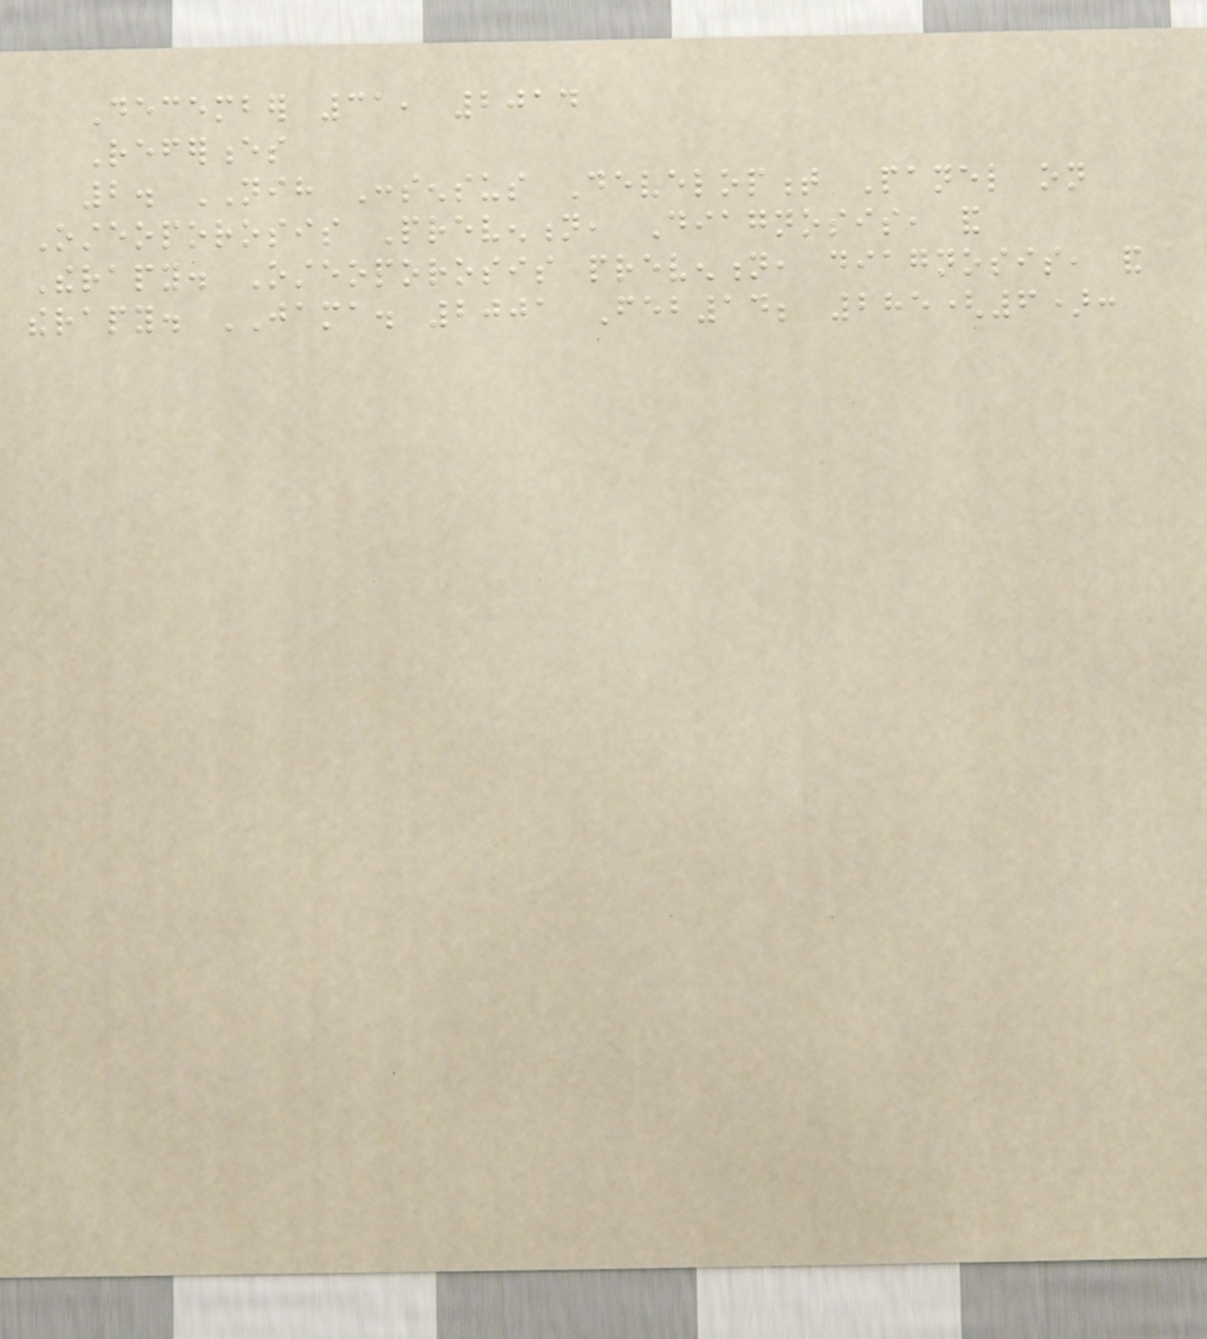December 31, 2014
References
2. NIH Consensus Development Panel on
Osteoporosis Prevention, Diagnosis, and
Therapy. Osteoporosis prevention, diagnosis, and
therapy. JAMA. 2001 Feb14; 285(6):
